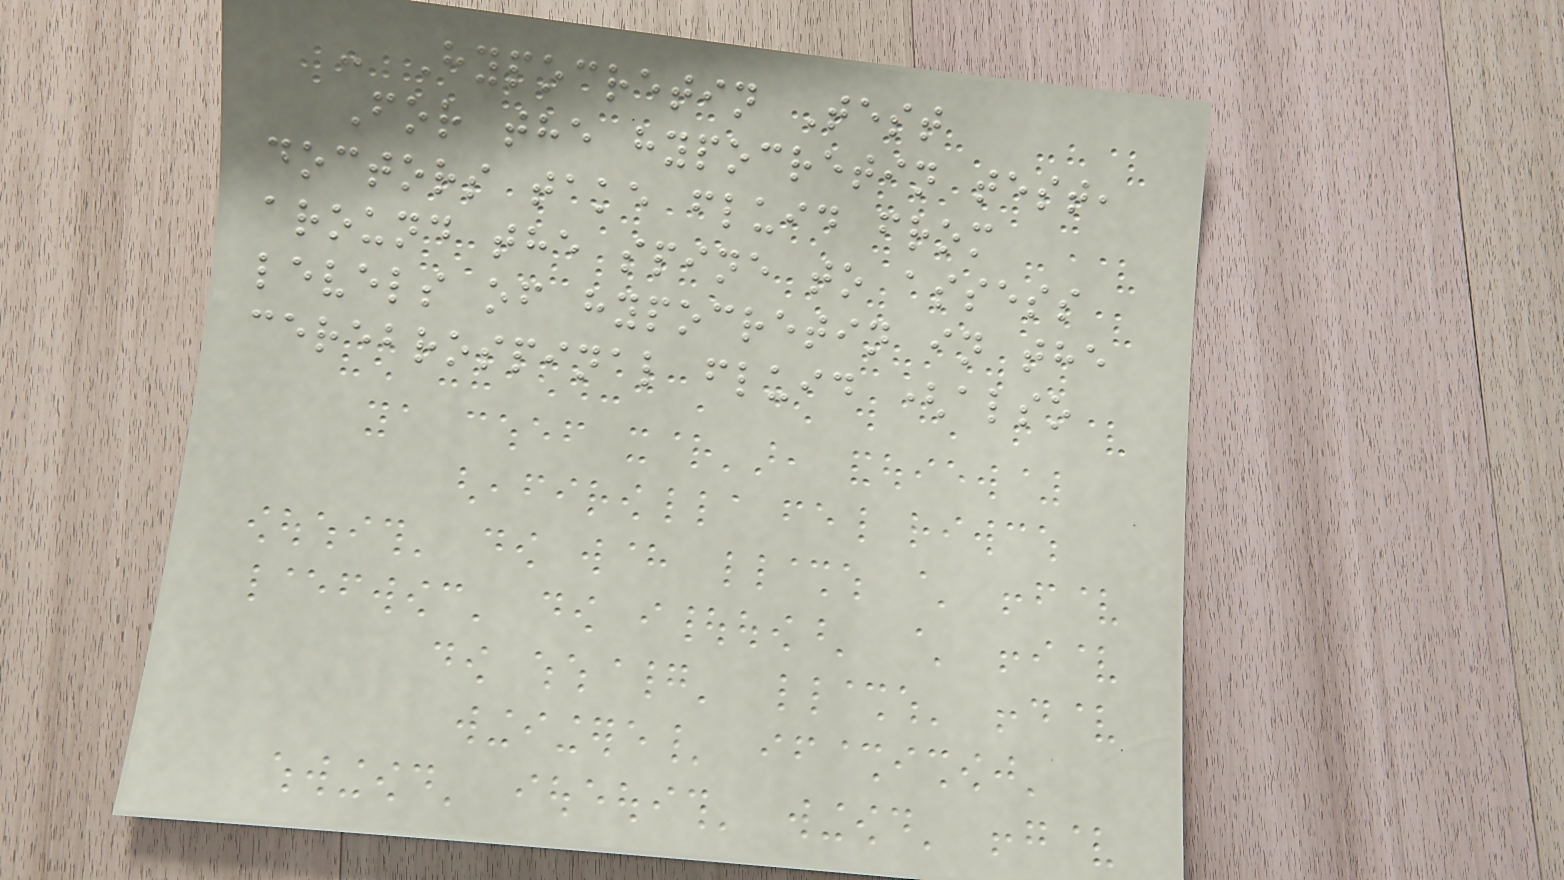- Hypocretin Test
For the hypocretin test,
doctors take fluid from
around the spine to assess
levels of hypocretin in the
cerebrospinal fluid (also
